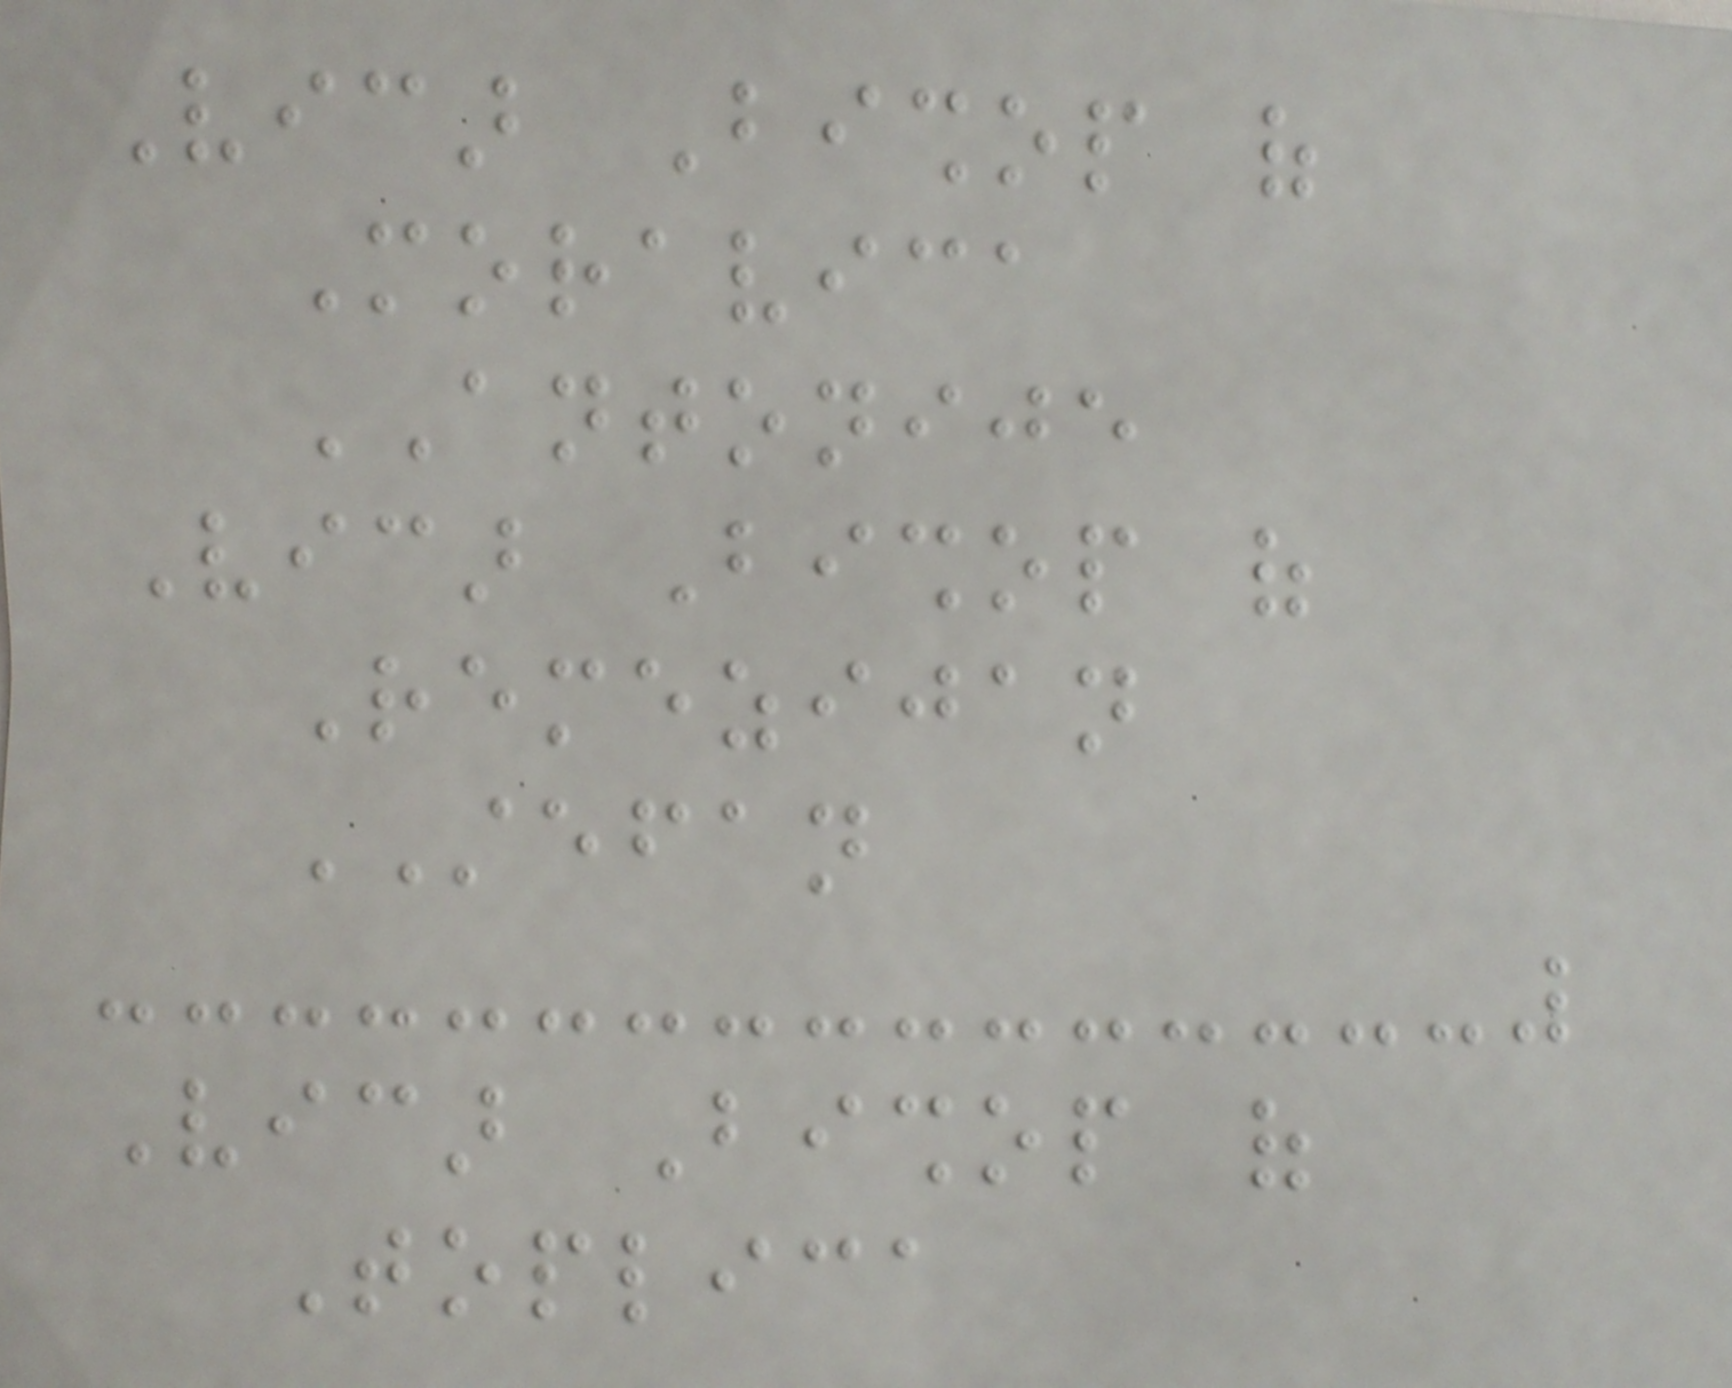Vicar Bishop of
Moravica
ANTONIJE
Vicar Bishop of
Remezijan
STEFAN
Vicar Bishop of
Toplica
